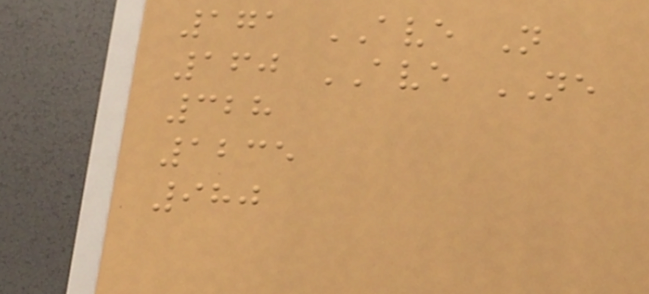171 AVE N
160 AVE NE
328
1235
980
